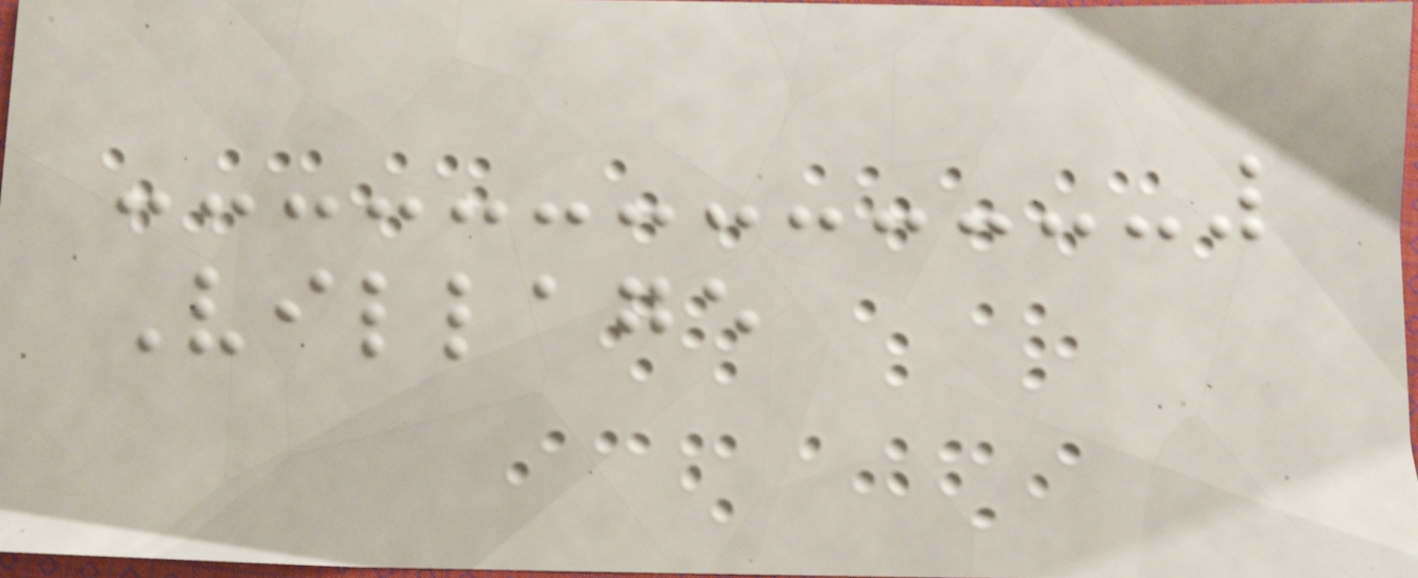Village
